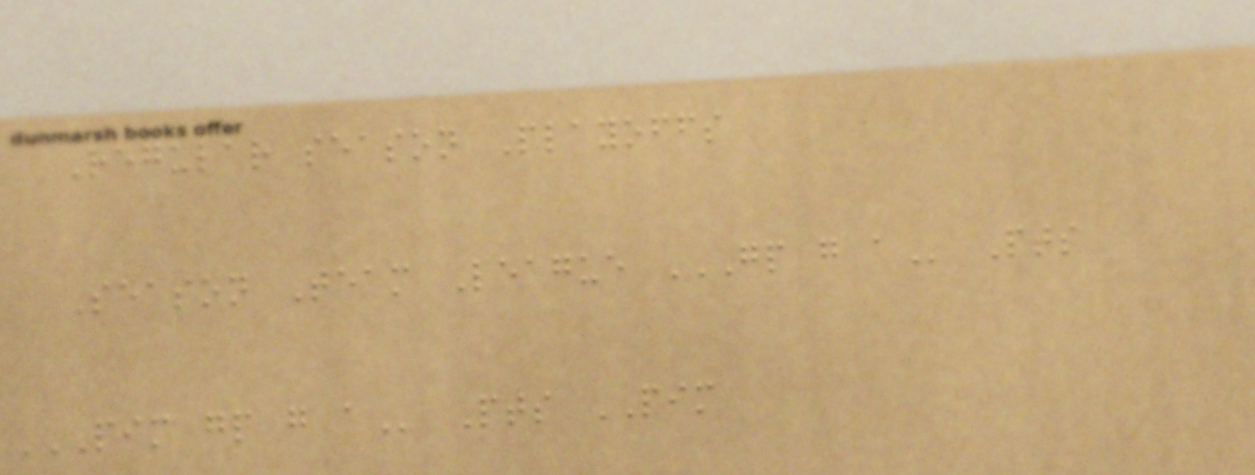Regular season Playoffs
Season Team League GP G A Pts
PIM GP G A Pts PIM
